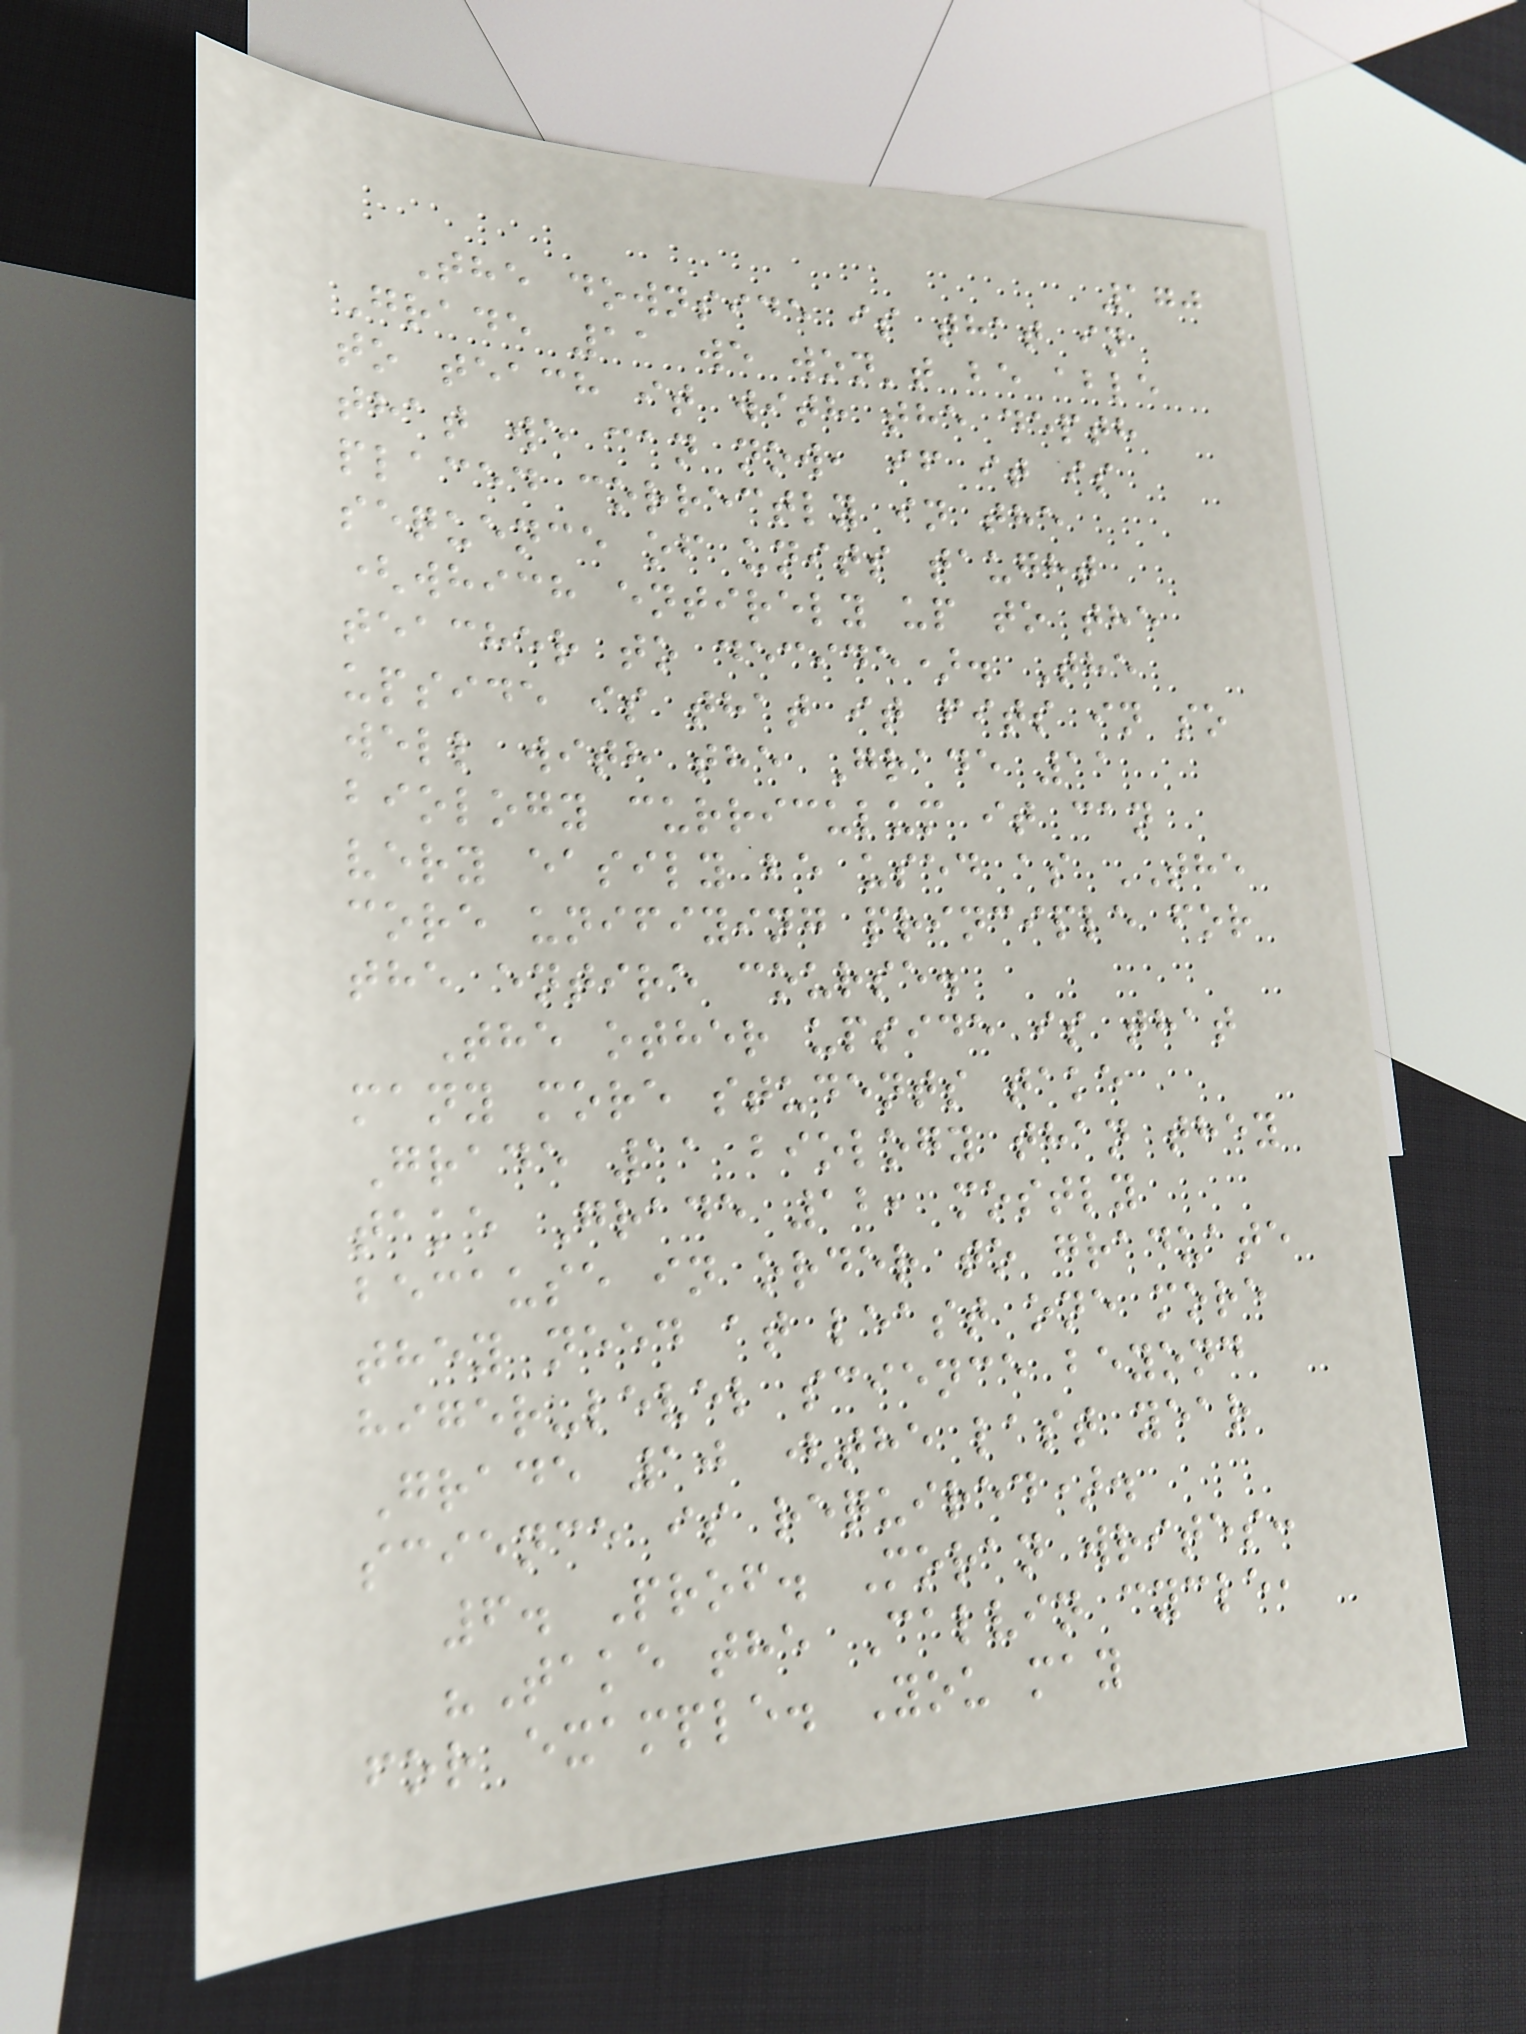170
The downside is that in
Grade 11 we won't be able
to teach it with the depth
that we can now, if it is
placed correctly in the
sequence of units taught
(which entirely up to the
teacher to decide). The
upside is that it fits in so
well with the Grade 11
biology curriculum it can
very easily be used as THE
core unifiying principle for
the entire course.
The other upside is that
many more students take
Grade 11 biology than they
take Grade 12, mostly
because in order to graduate
they need at least one more
higer-level science beyond
Grade 10 (the last year
science is required).
6. Prof. Moran writes:
"Take the Calvin cycle,
for example. You may
